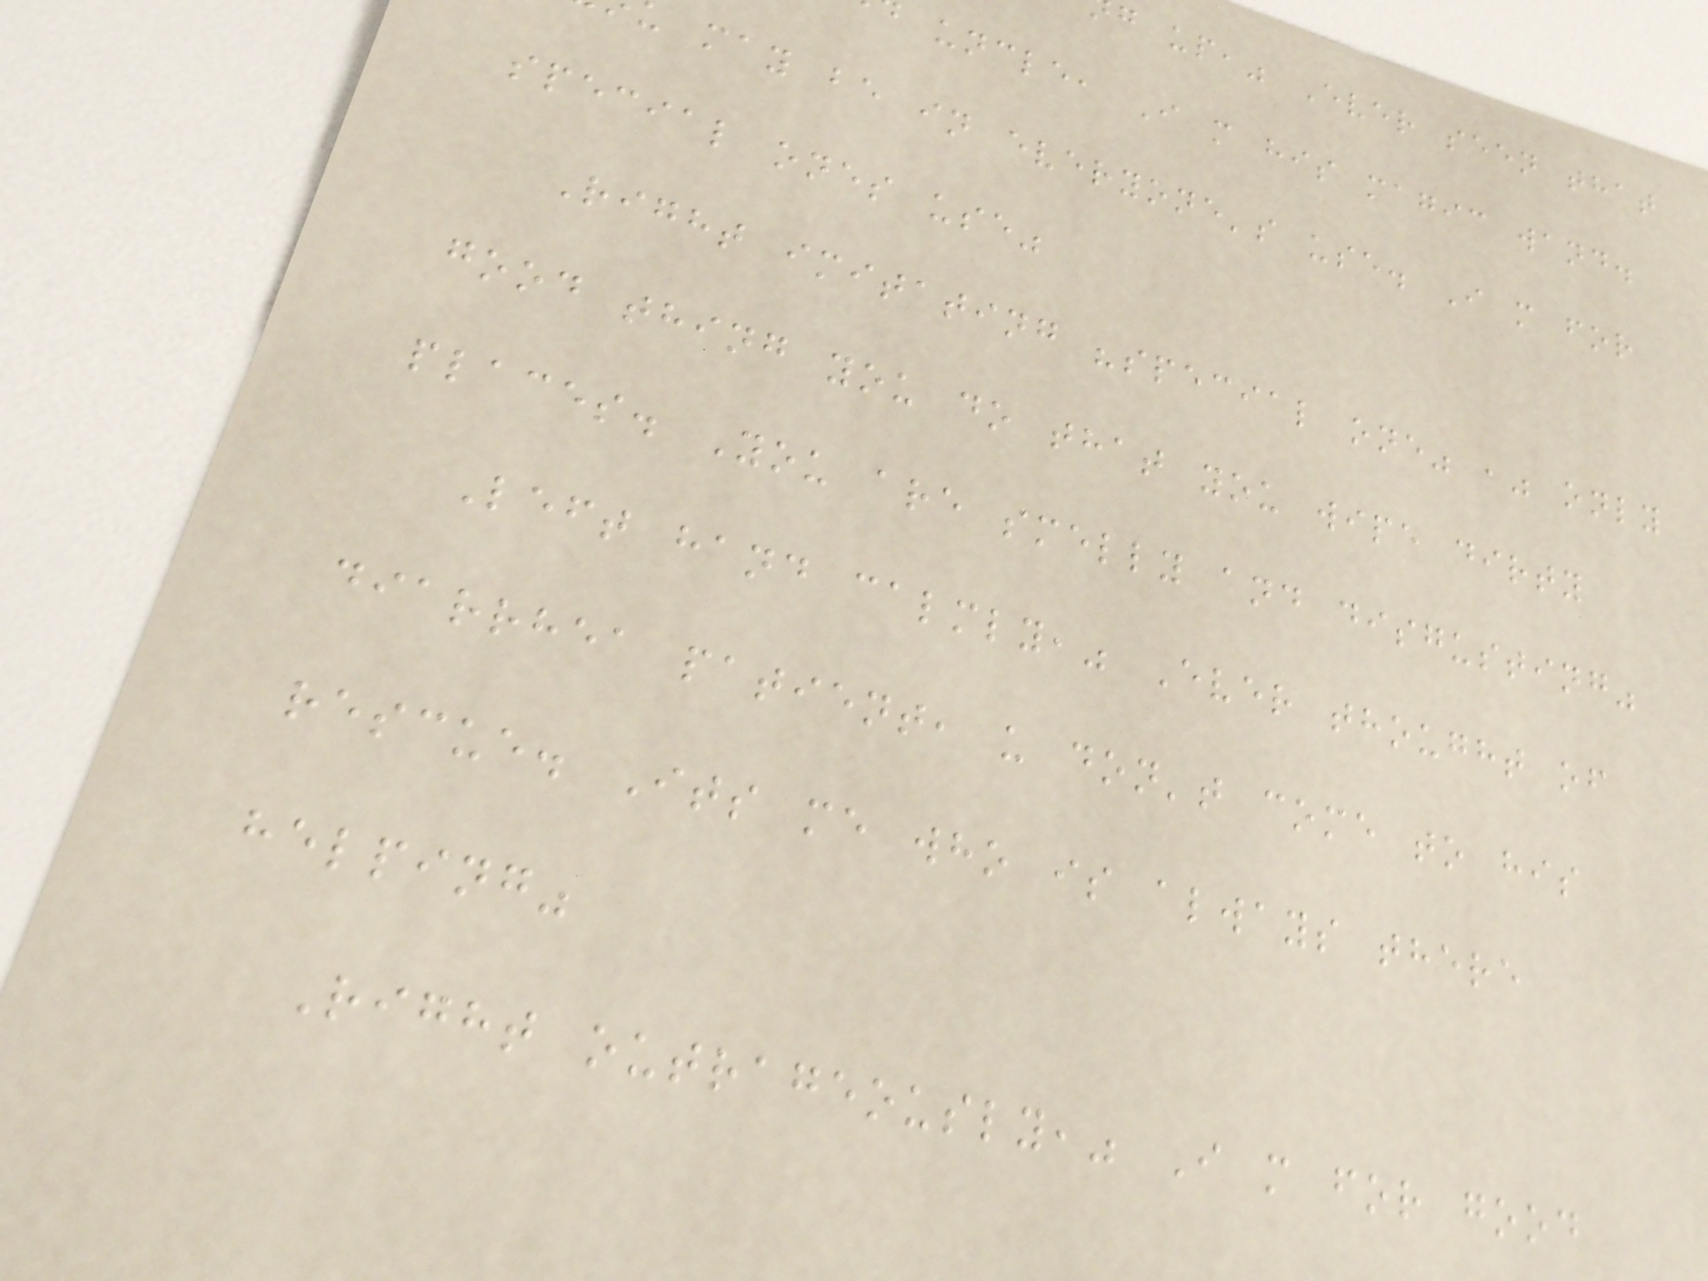g up," Ever seen that
uncle, I m his magic wand.
may be in everyone's use. I m for
special ones use"
Right imitating "special one" ," only
good thing you do that you wipe dirty
places. You are smelly and disgusting"
Left hand calmly," Ever thought of
diarrhea patient, u don't come to his
rescue. Its me who is always there
helping"
Right outrageously," I m for good
